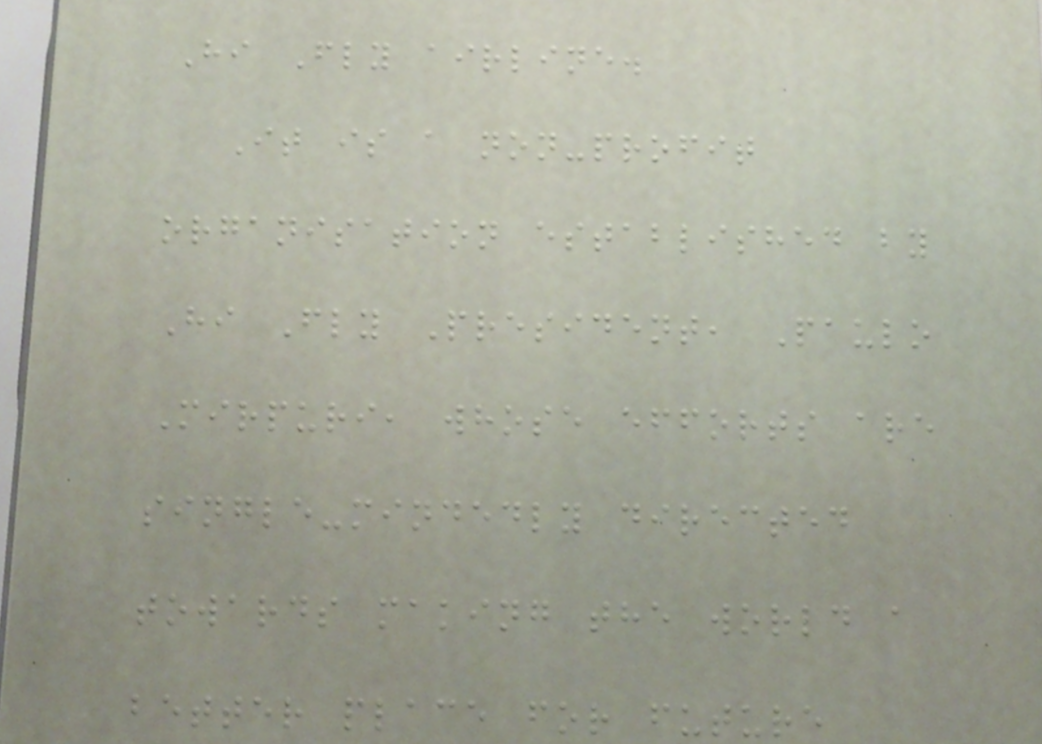Hi Fly airline.
It is a non-profit
organisation established by
Hi Fly President, Paulo
Mirpuri, whose efforts are
single-mindedly directed
towards making the world a
better place for future
